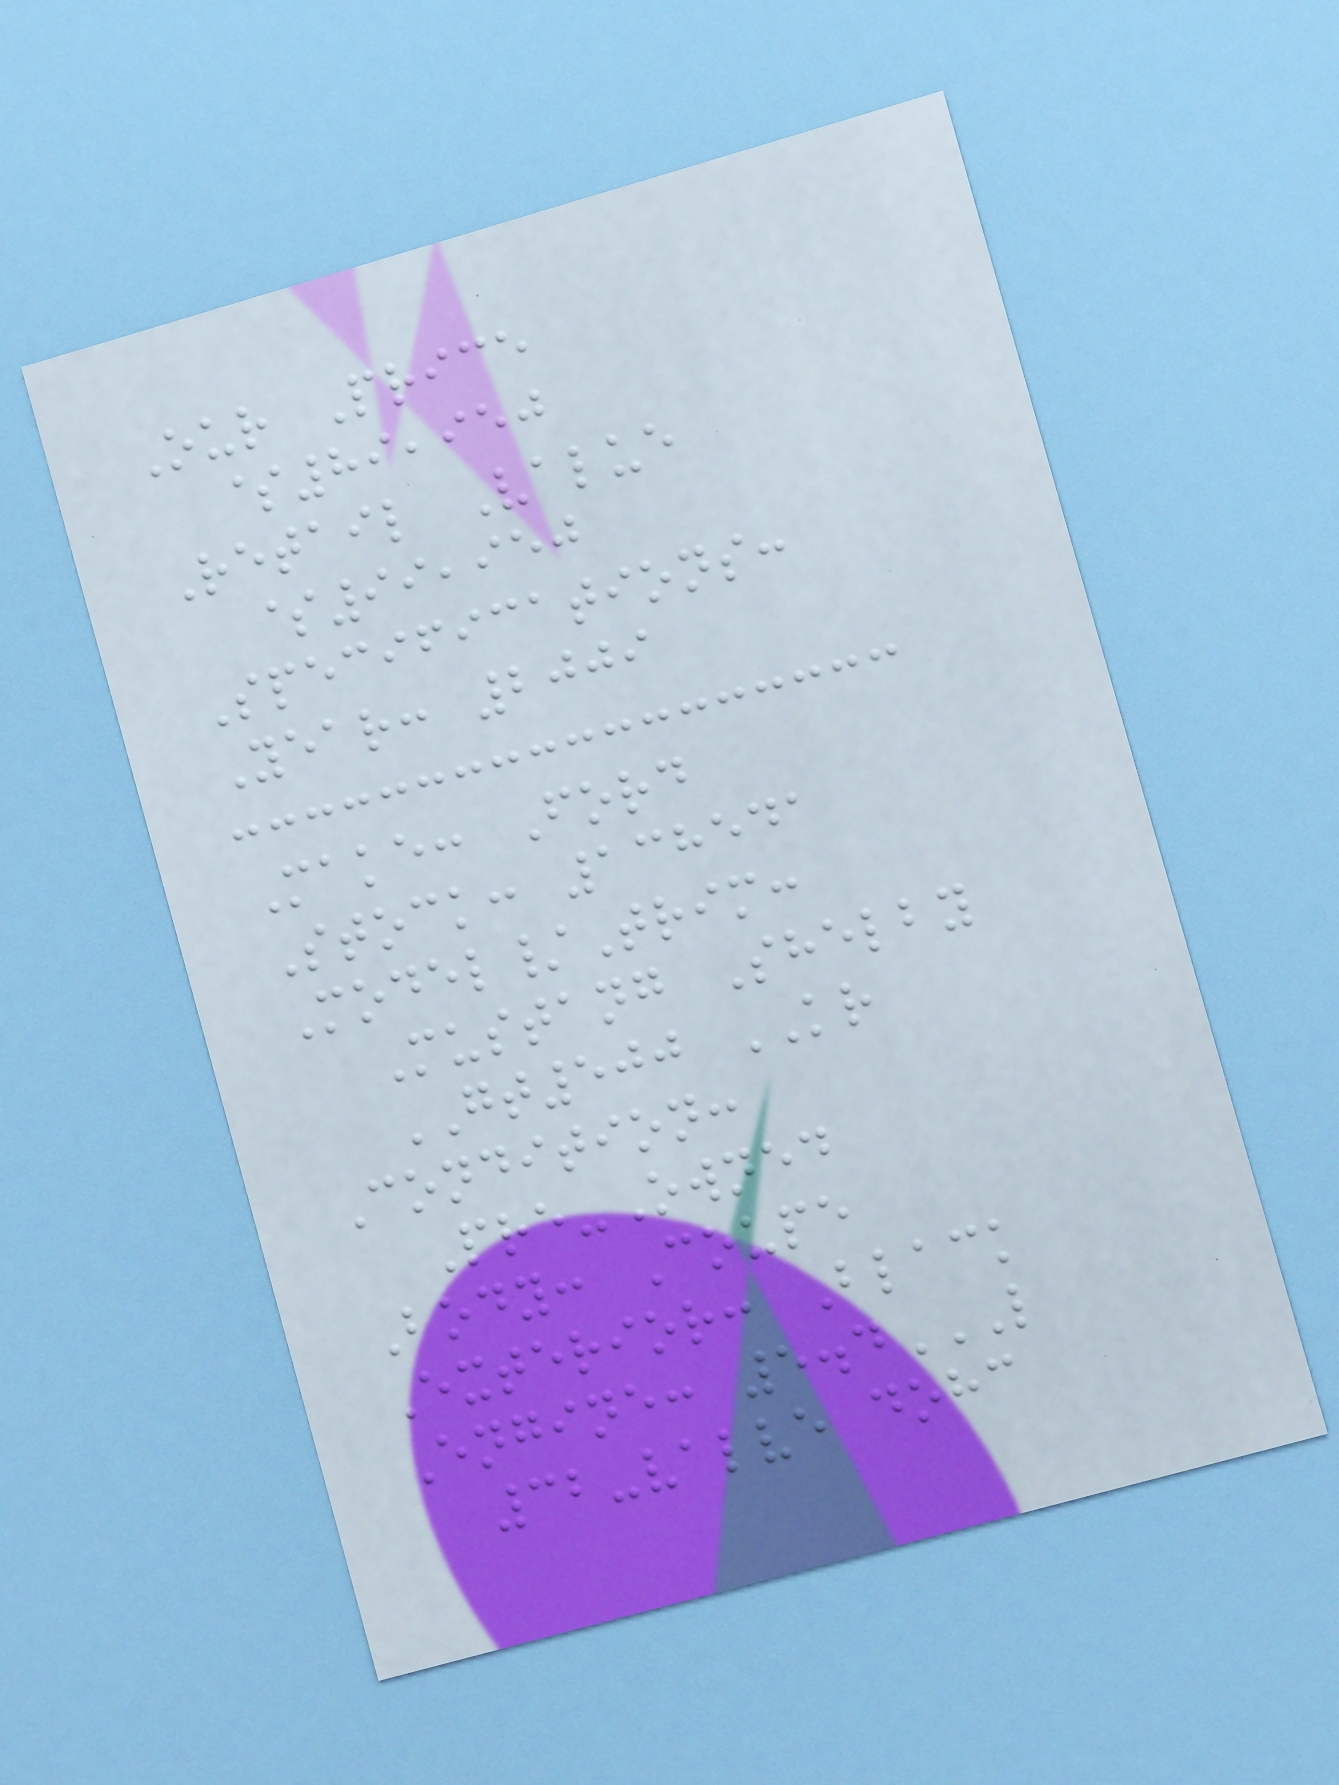Our Price
$89,950
Retail Value
$99,950
Specifications:
Year: 2009
Make: Ford
Stock: 138541
Model/Trim:
Mustang Shelby
GT500 KR
Condition:
Pre-Owned
Body: Coupe
Exterior: Black
Engine: 5.4L
32-VALVE DOHC
